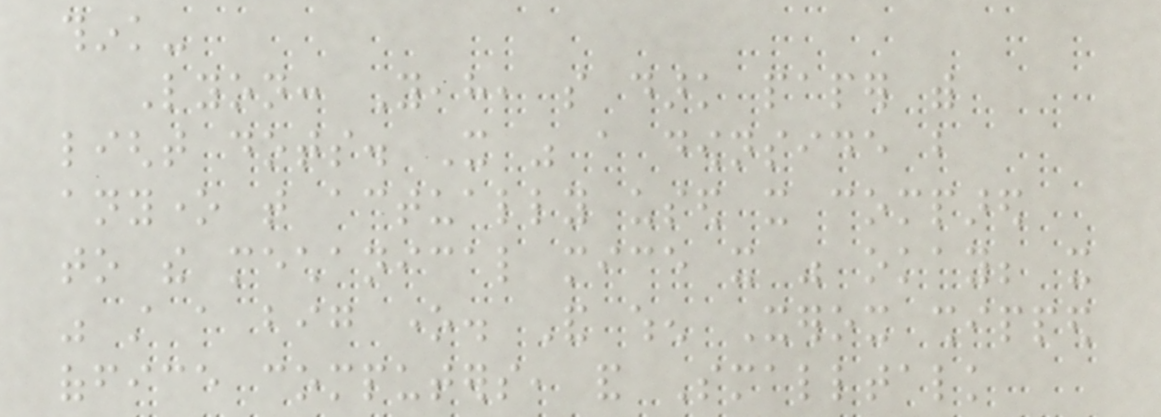think-
Lyon: Yeah, so dark paper with
light dots. It was a downside but
anyone that actually used it compared
to the mechanical mice it was okay; it
was still a big one. And when Xerox shipped
office computers, and Smalltalk
